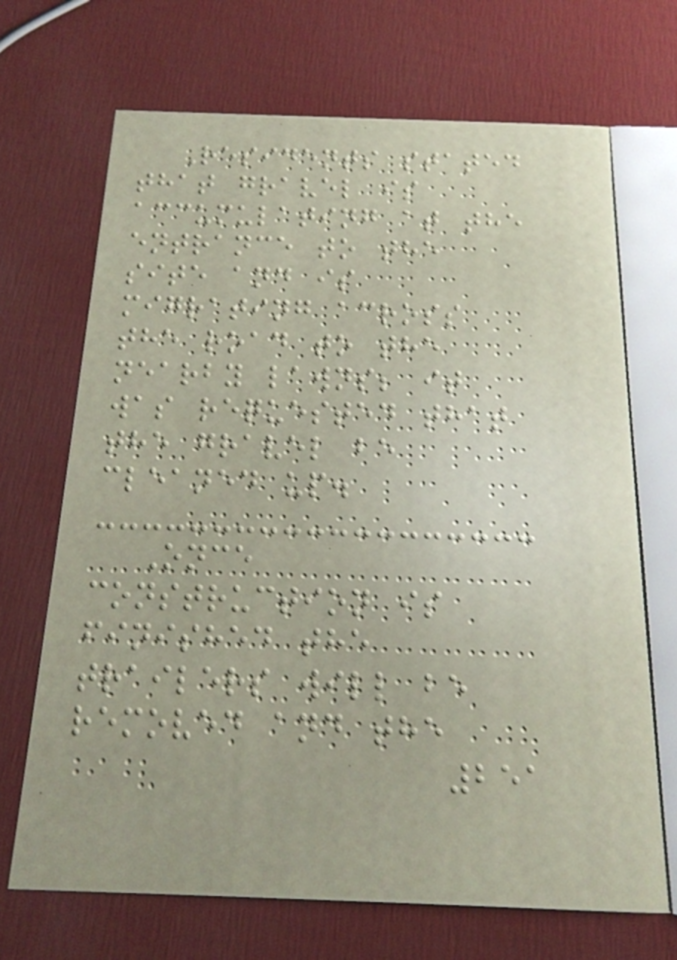Residents stated
that gravel is
accumulating at the
entrance to the
site and is
migrating across
the road to the
nearby lawns; it
was requested that
the gravel be
cleaned up.
Once
construction is
finished the
trailers will be
removed and the
251
